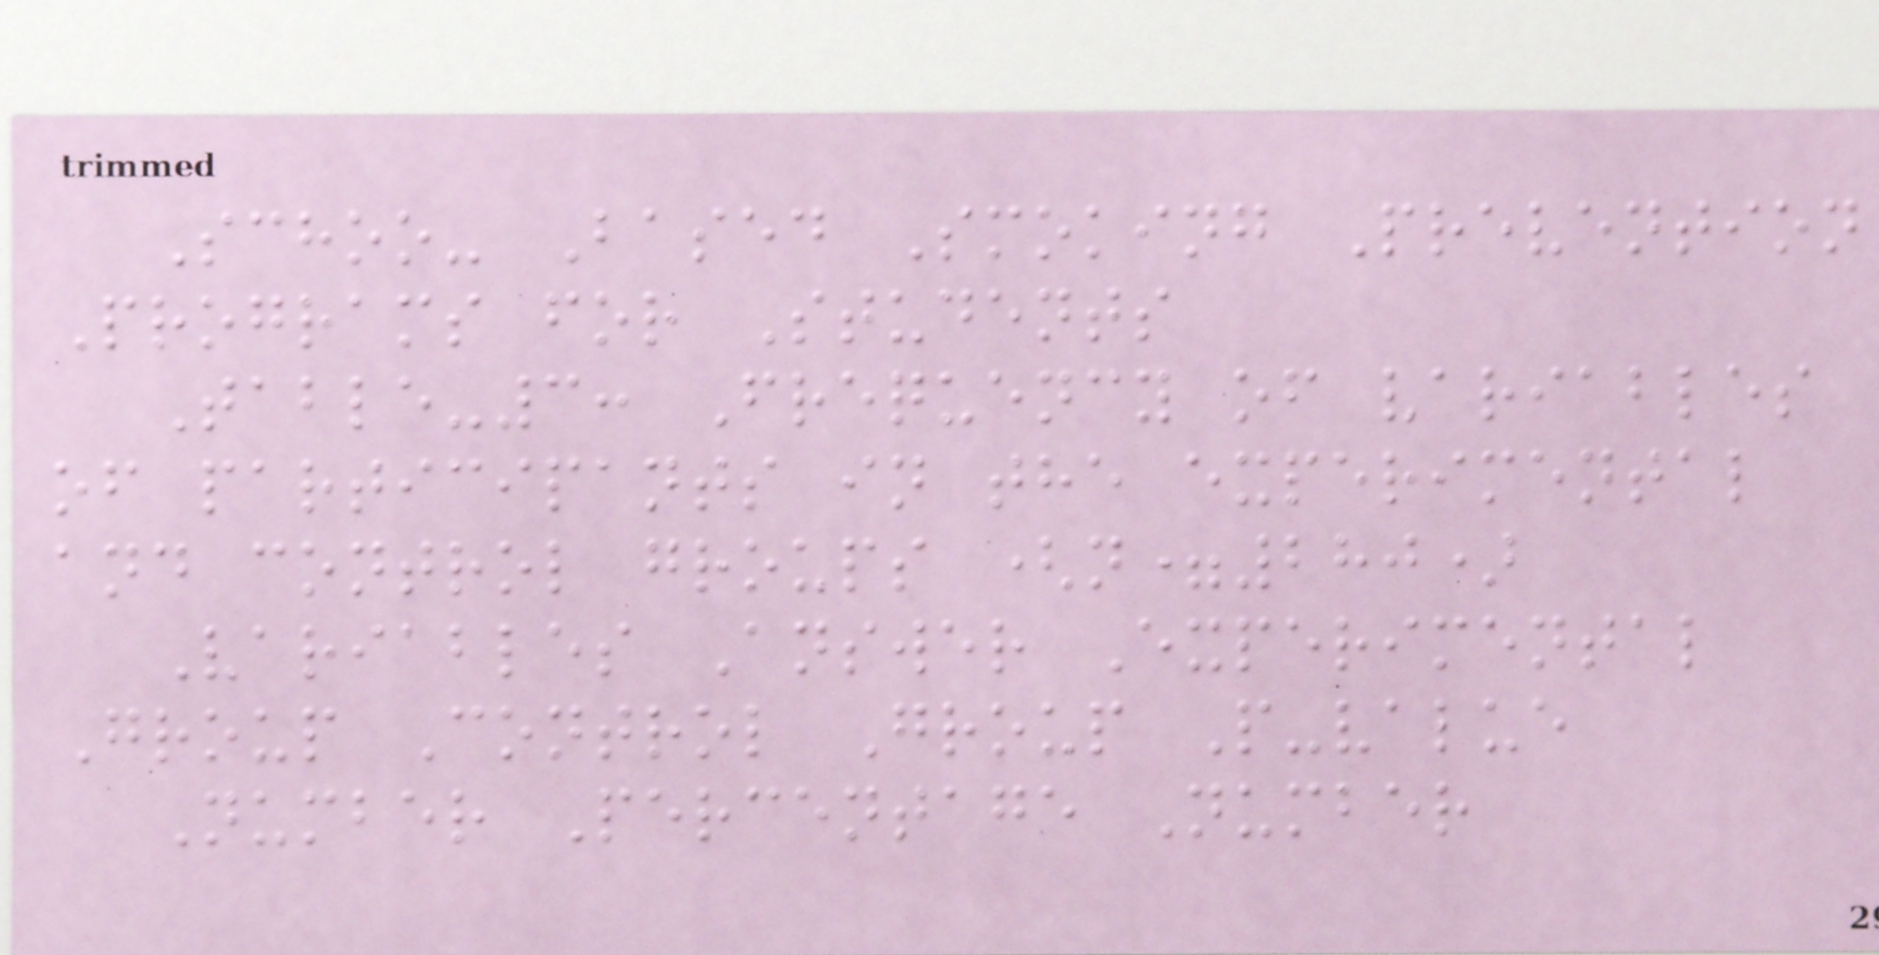Schoo- Based Smoking Prevention
Programs for Students
Table-3: Frequency of variables
of participants in the experimental
and control groups (n=280)
Variables Answer Experimental
Group Control Group P-value
Number Percentage Number
